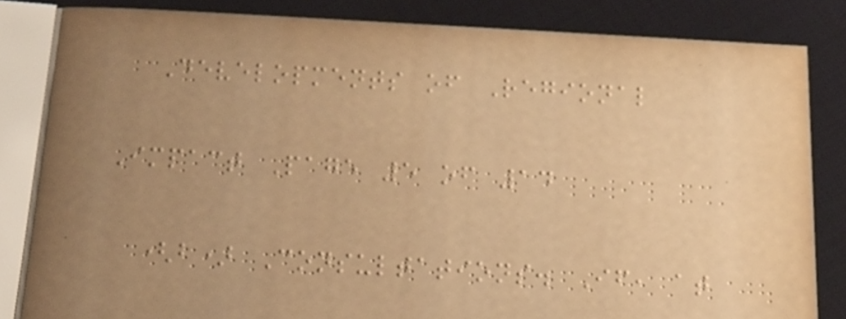Developments of Regional
Impact Page 5 of 14
(b) Consultations. If, at
